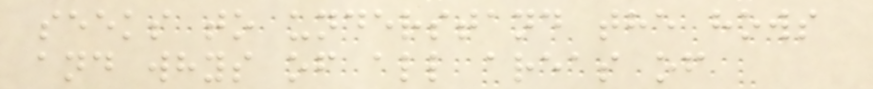seeks to understand the hows
and whys of all areas of
